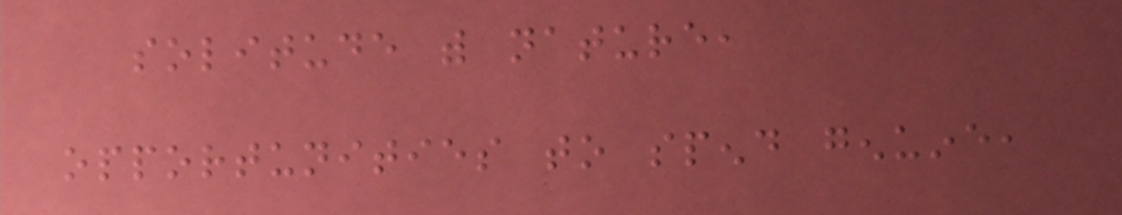solitude with nature,
opportunities to spend genuine,
